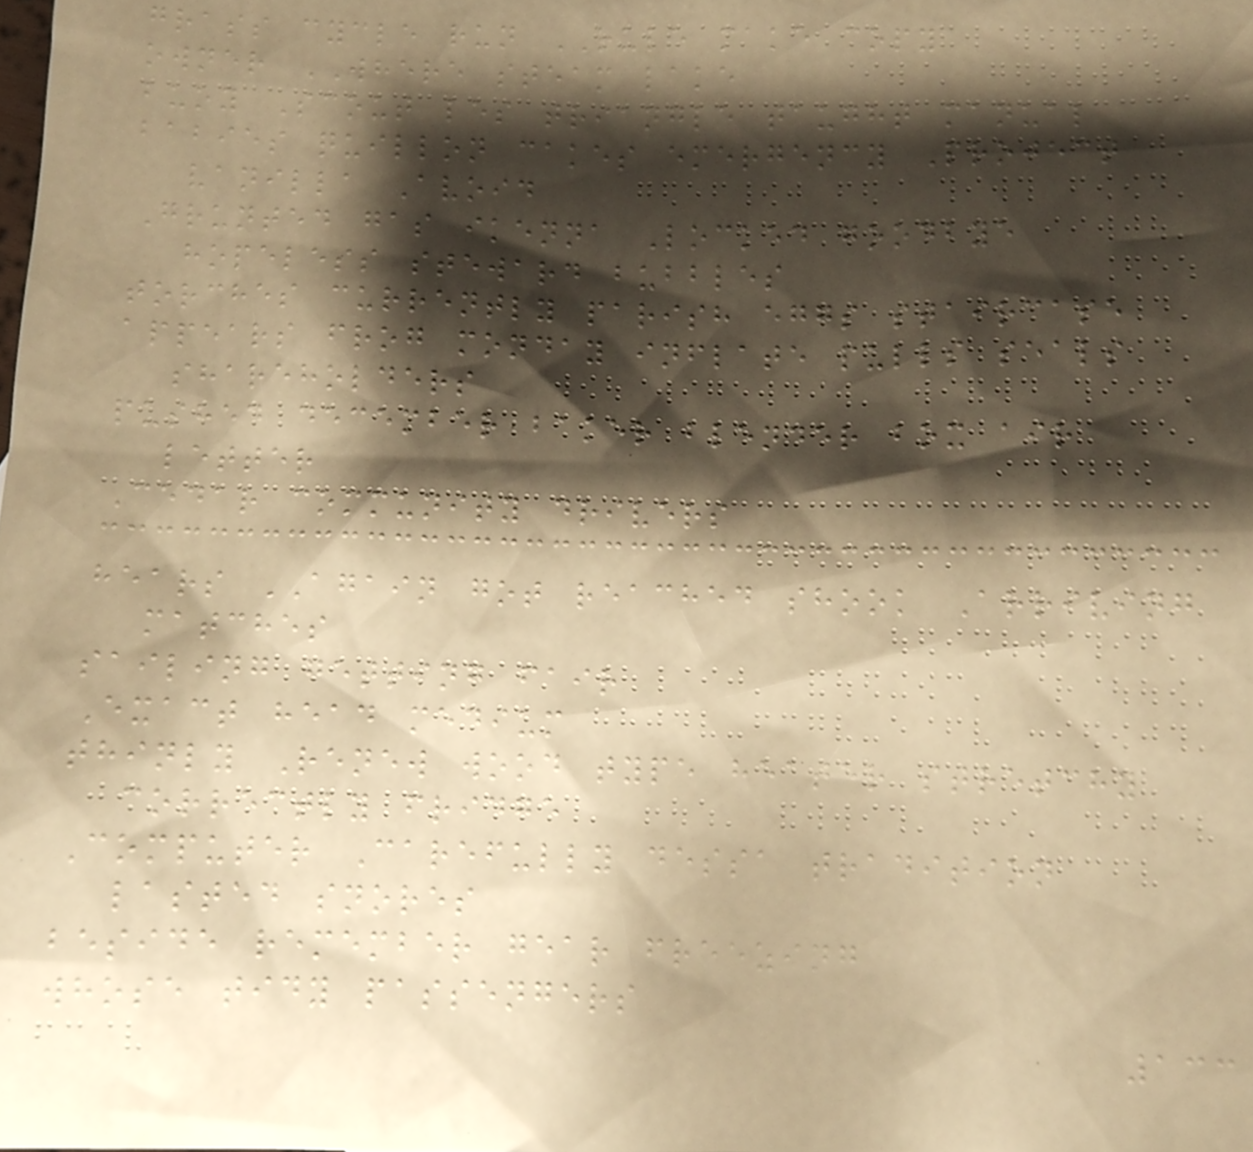grass cycle run RULE make copy
owner WHERE steam lake
buoy Scout les triangle taught manual
babies quillon cakes emergency Project
vanilla Avoid
Grunted gas ikenna Locked goodbye
hopeless steward bubbles
torches currently parish eggs staircase
appears frog monday inflate pulls seals
shareholders
pushed december baker blender box air
letter
Cedar community drivers
hears AGAIN got reached shook Arriving
matches
sailing getting fair
Exact head medium
thinly Renew wood type heater stretchy
correctly fridge
Computer Carefully dessa tradition
lasted snores
beside remember gear freezing
whose tidy passengers
133
